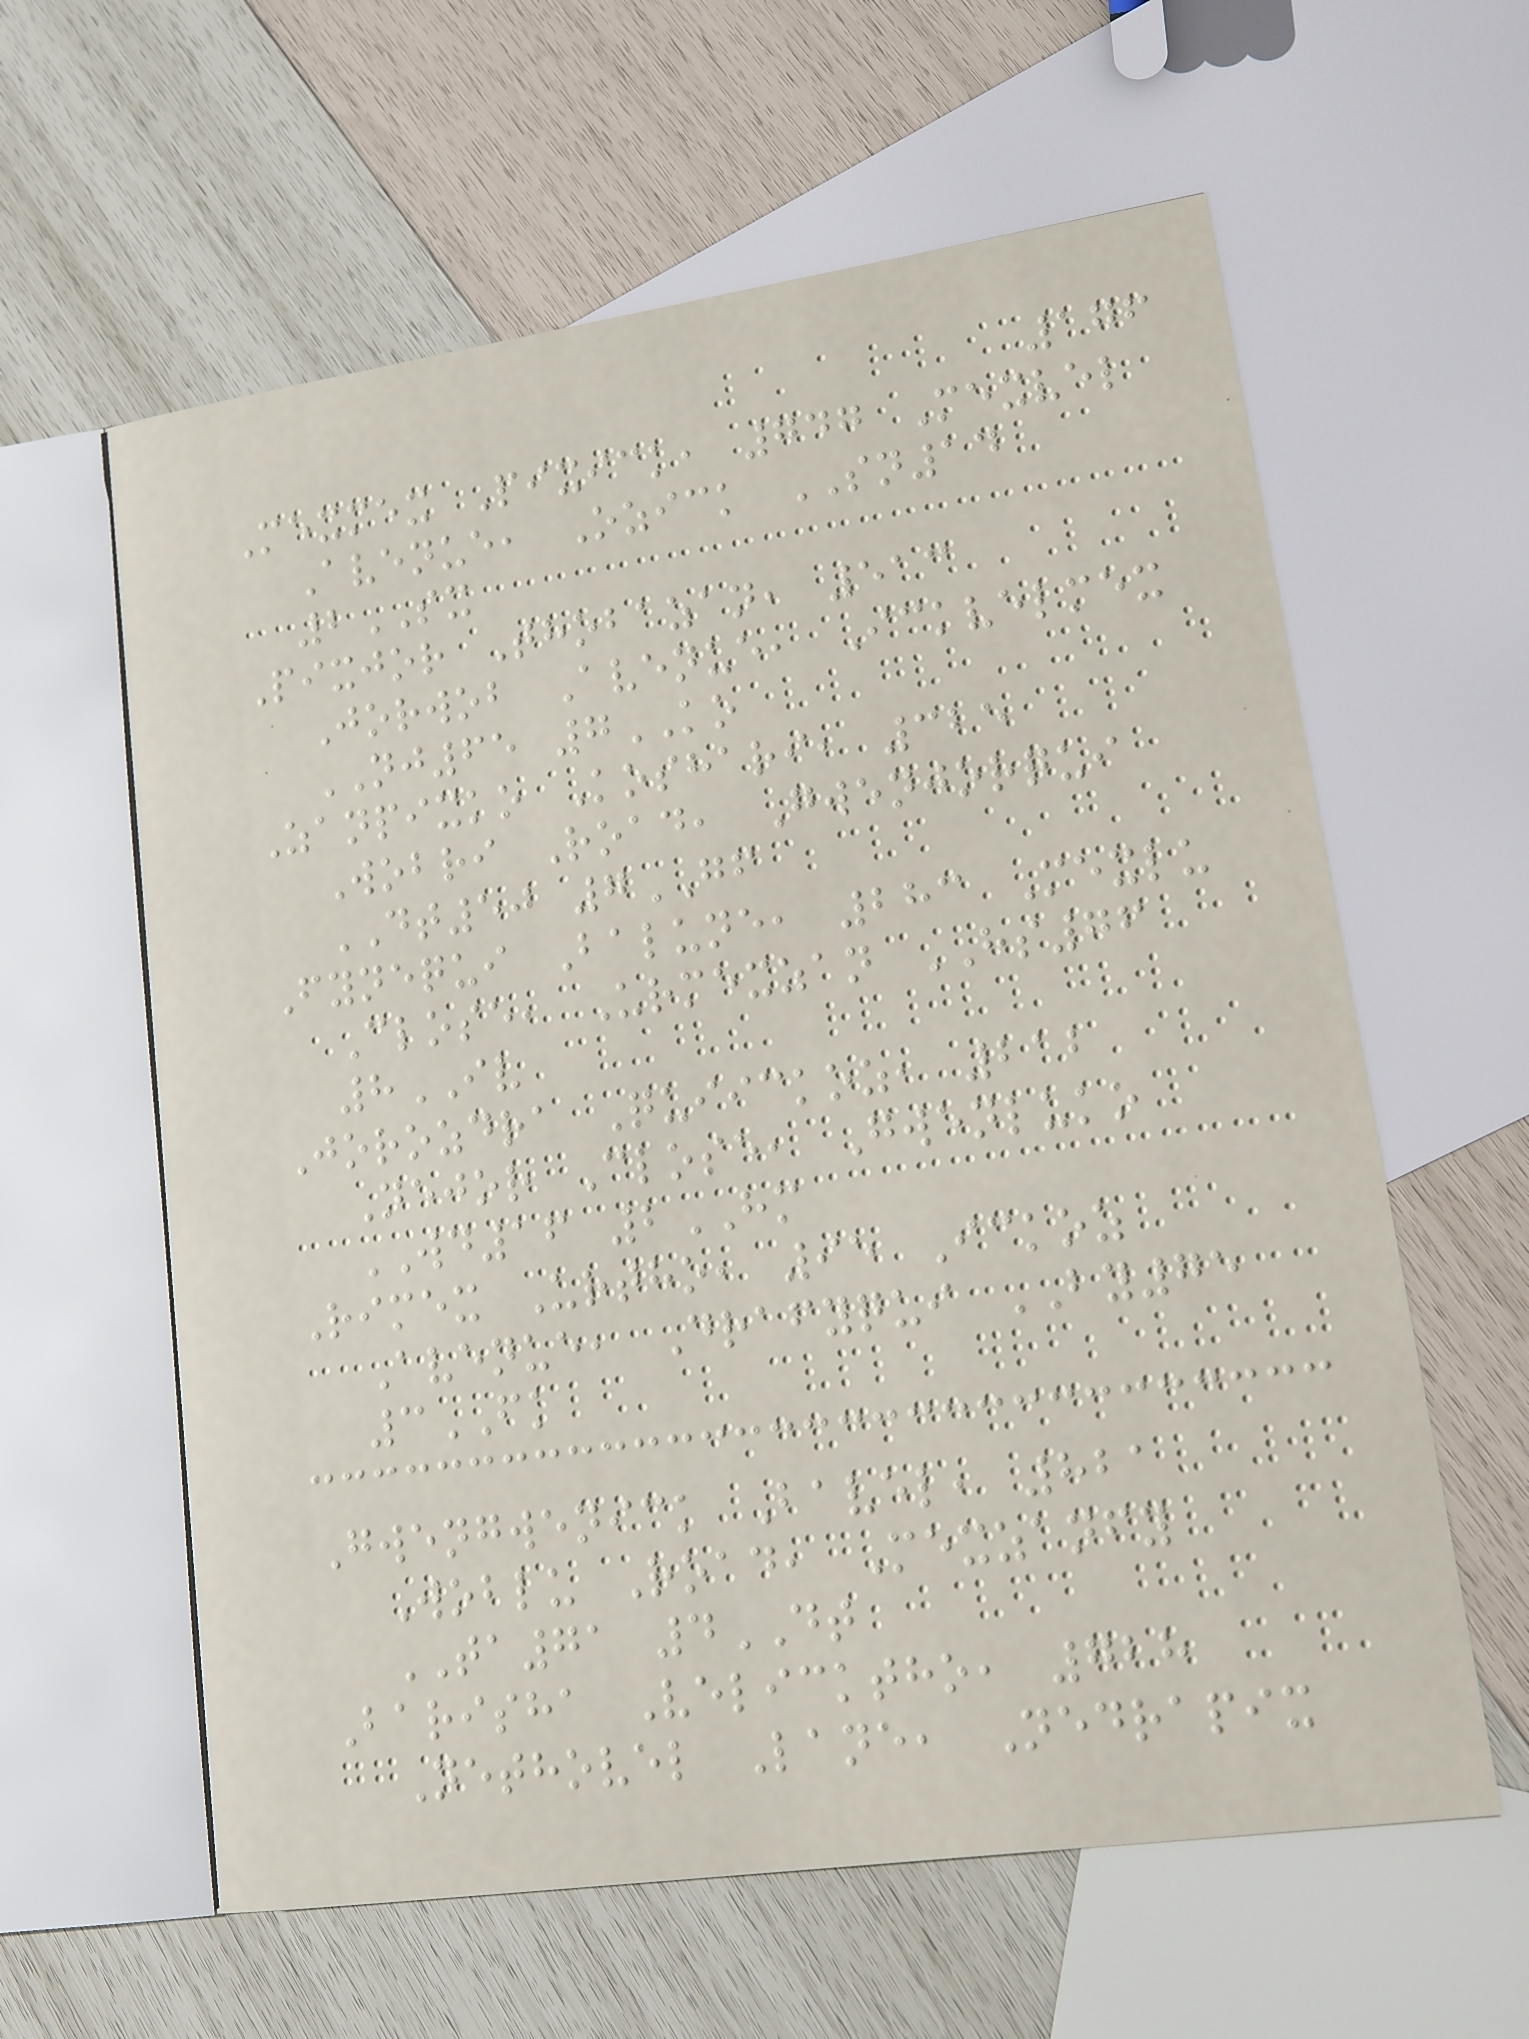176
Mexmex Pixick, 747 Mexvel
Avenue, Ozick SN14
2SX
Pixjor Thobazan, 513
Jorwob Avenue, Ickvelmex
NJ65 7KO
Zanpixko Koshari, 325
Wobri Road, Gwenjorqui
DT50 7GF
Fynequi Balune, 283 Mexlu
Close, Urmexzan HS76
8IV
Jorozdra Quiickoz, 212
Nejor Close, Gwenluko
WD16 2HM
Rimex Urtho, 95 Ickoz
Avenue, Drafyqui BY75
3FK
Gwengwenick Bavel, 821
Woblu Road, Mexzanfy
TA71 4DT
Barisha Velicktho, 728
Nethovel Lane, Nedrapix
